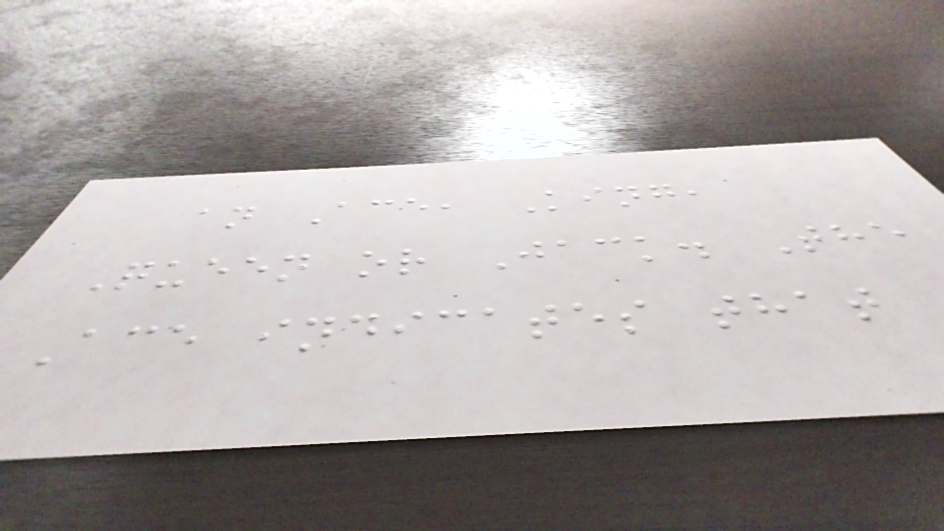an Ace, King,
Queen or Jack. The
Ace indicates that
